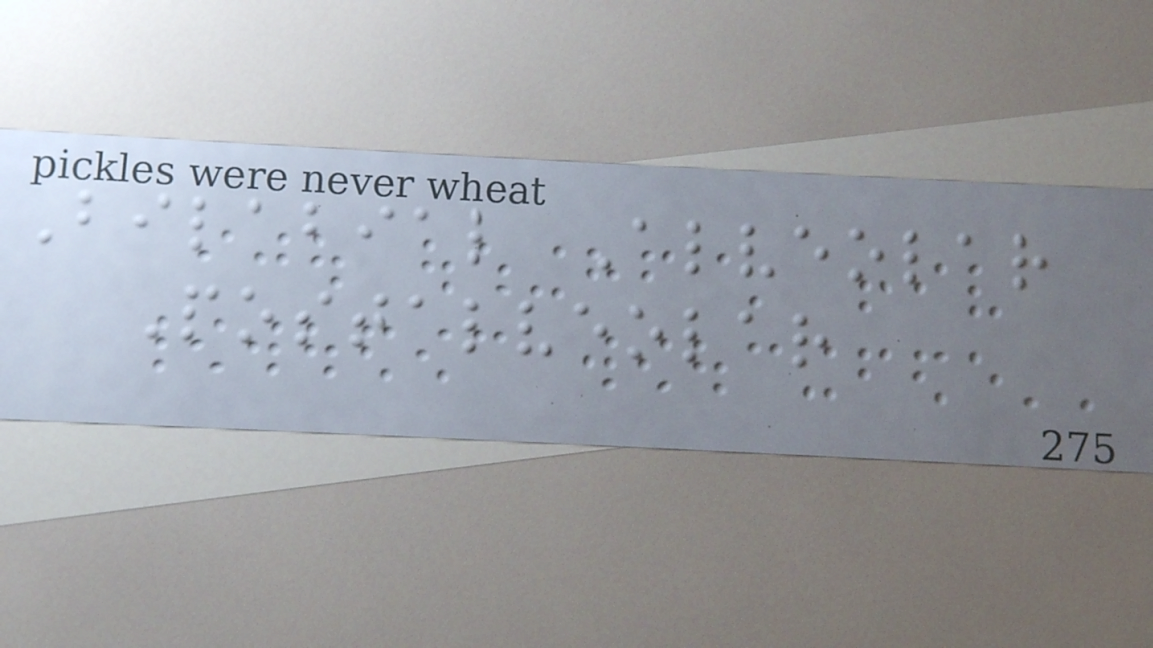Bilabial Alveolar
Postalveolar
